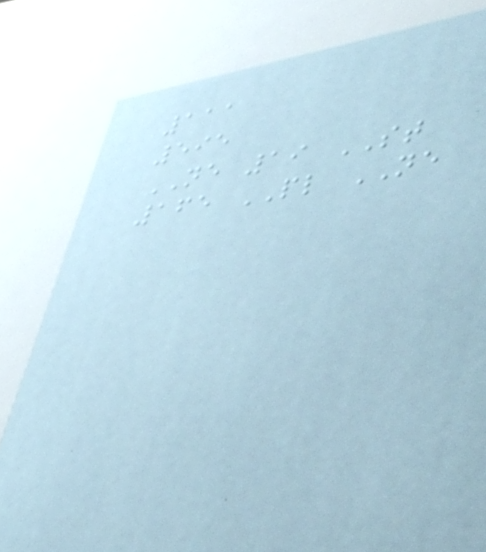111
595
NE 19 ST
165 PL NE
